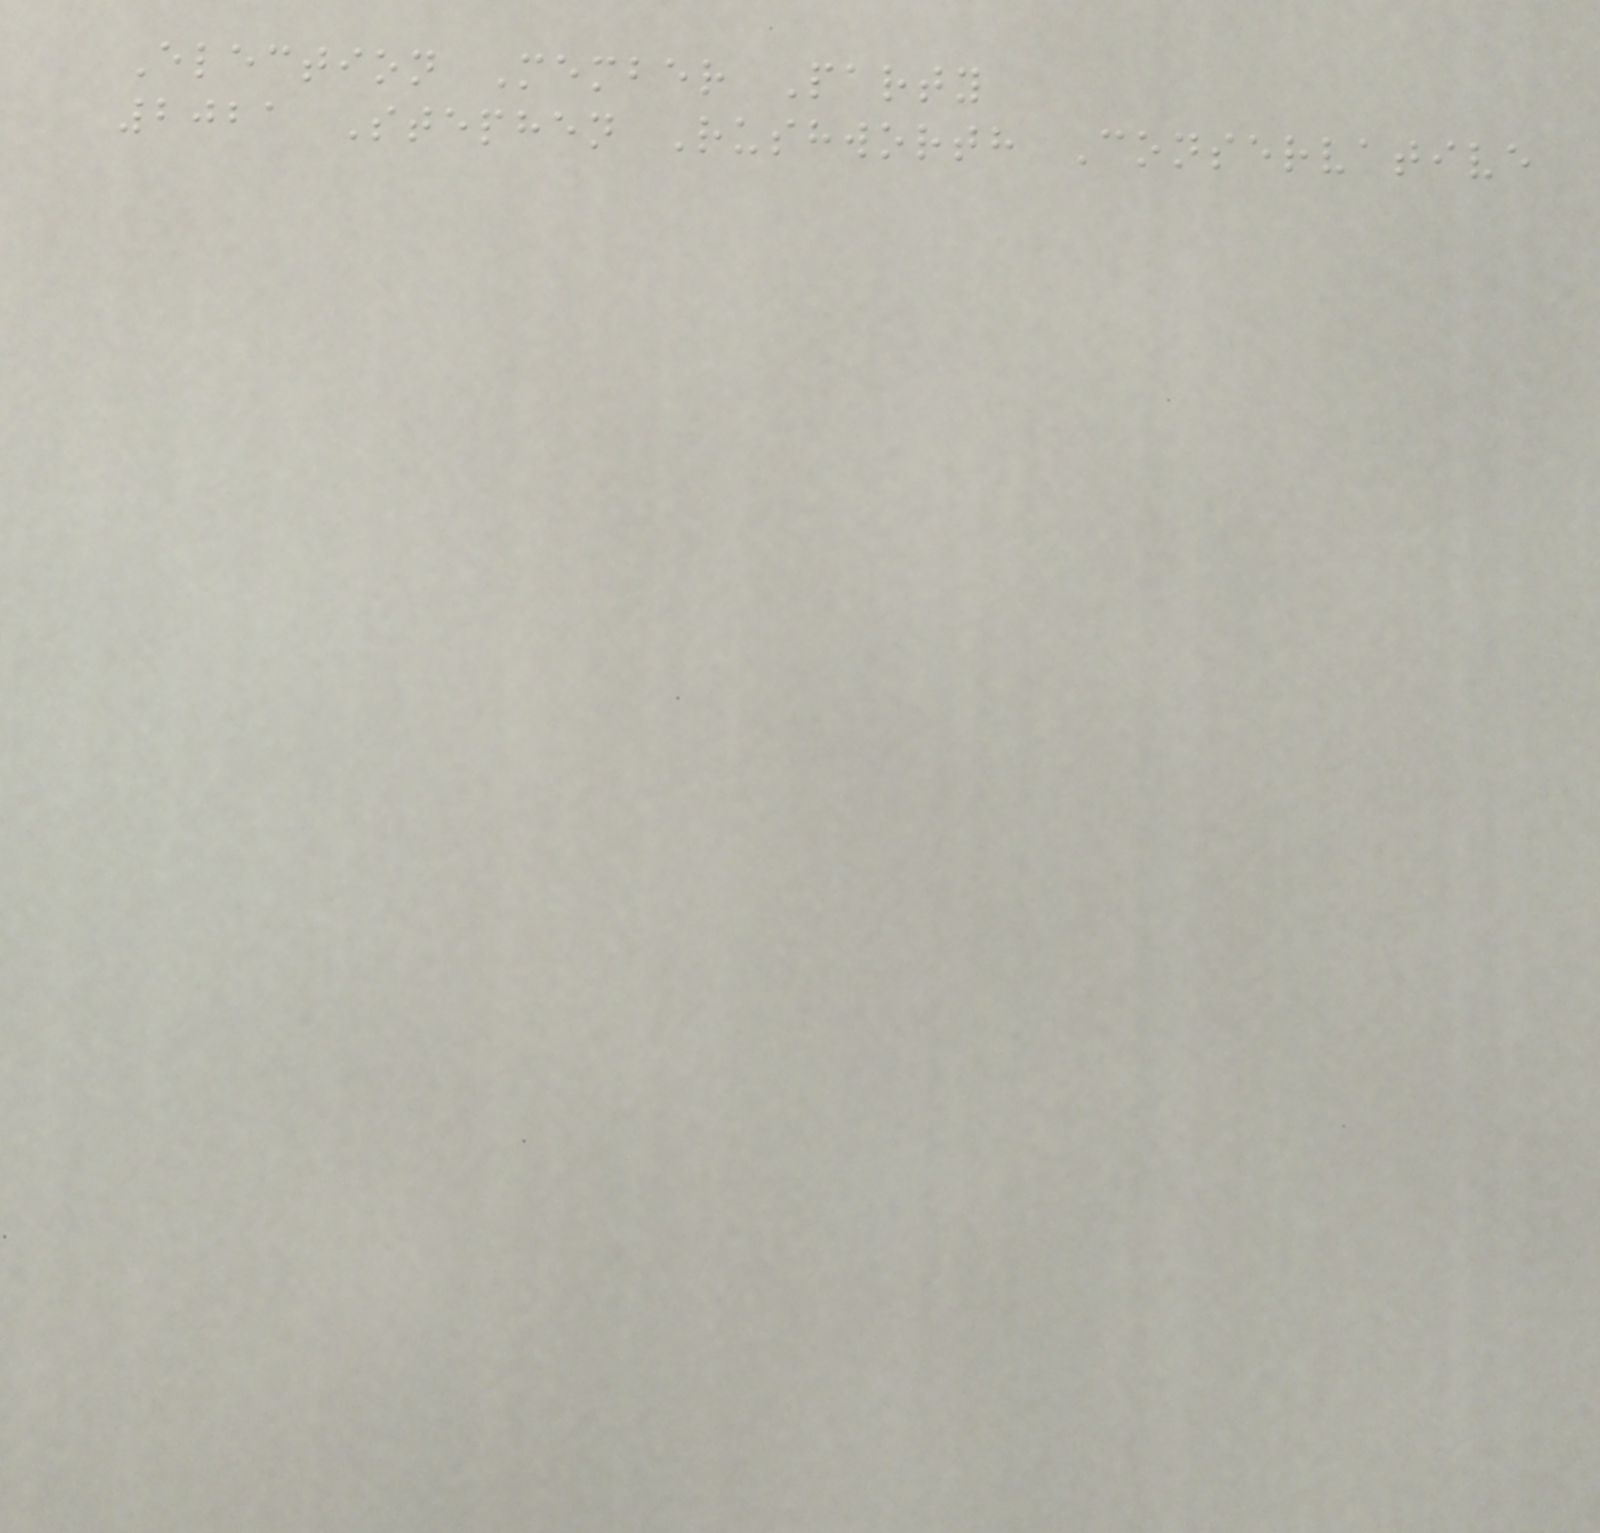Election Member Party
2021 Stephen Rushworth Conservative
